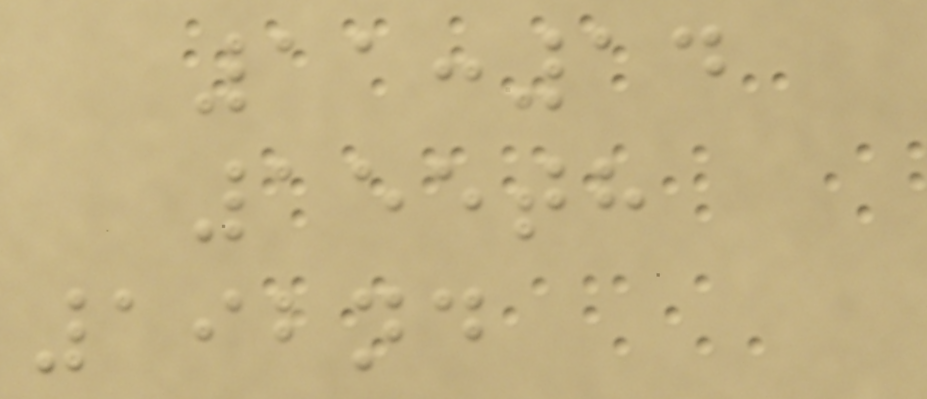11:14
155th
192nd
